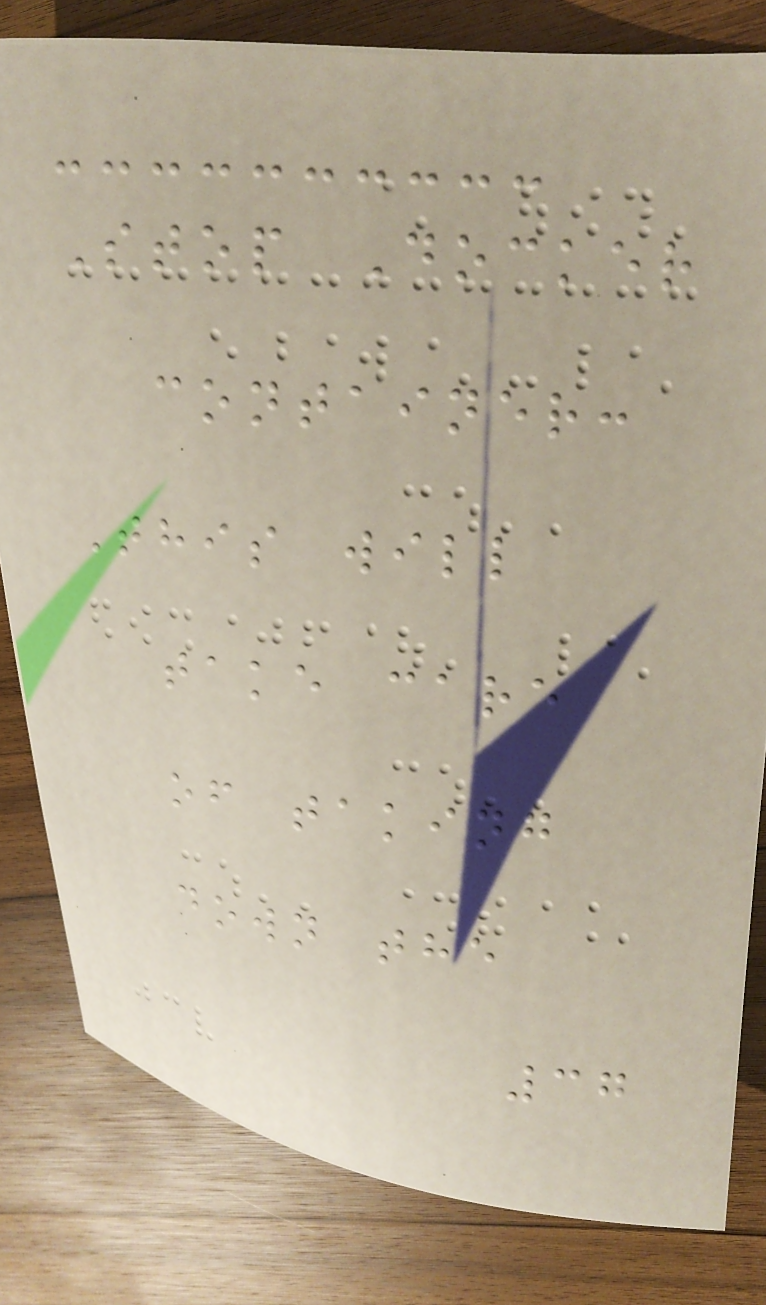Stop Docker
container:
This will
take care
of taking
down the
37
